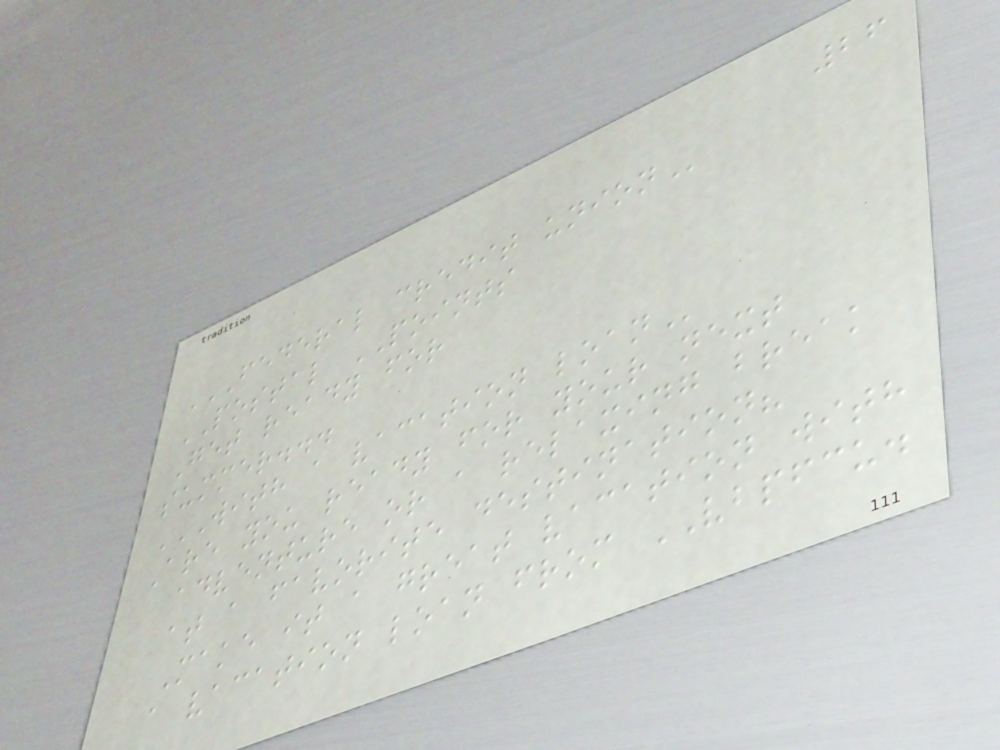26
FEDERAL CREDIT UNION
POSTAL POINTS
Get ready for
summer...
WITH A VACATION LOAN
Are you ready for your next
adventure or a relaxing break
at a favorite destination?
Make it a great vacation with
a vacation loan from VBPFCU.
